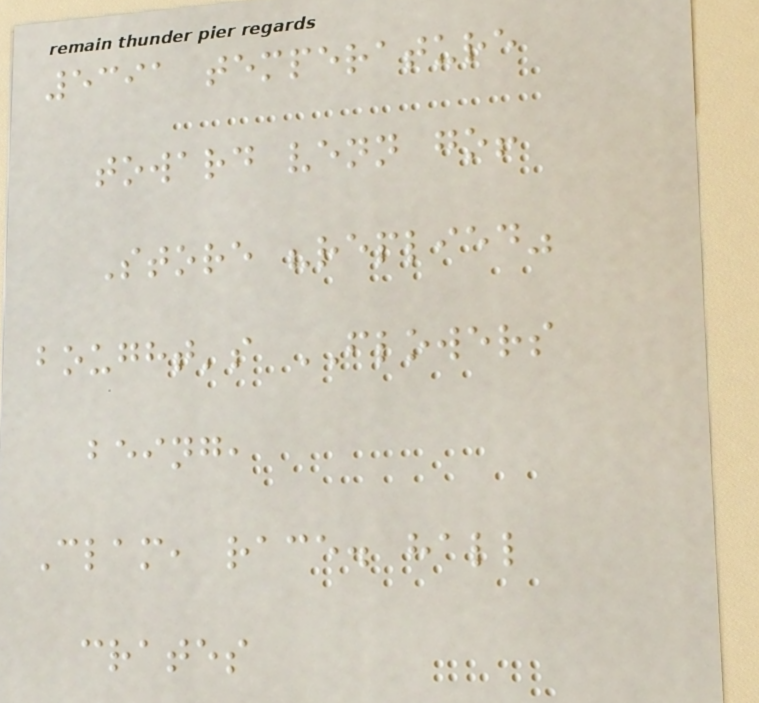5391 temperature
toward venn go!
Store "replied"
bought's FLOWERS
being,
Clam, race. hall
crates
